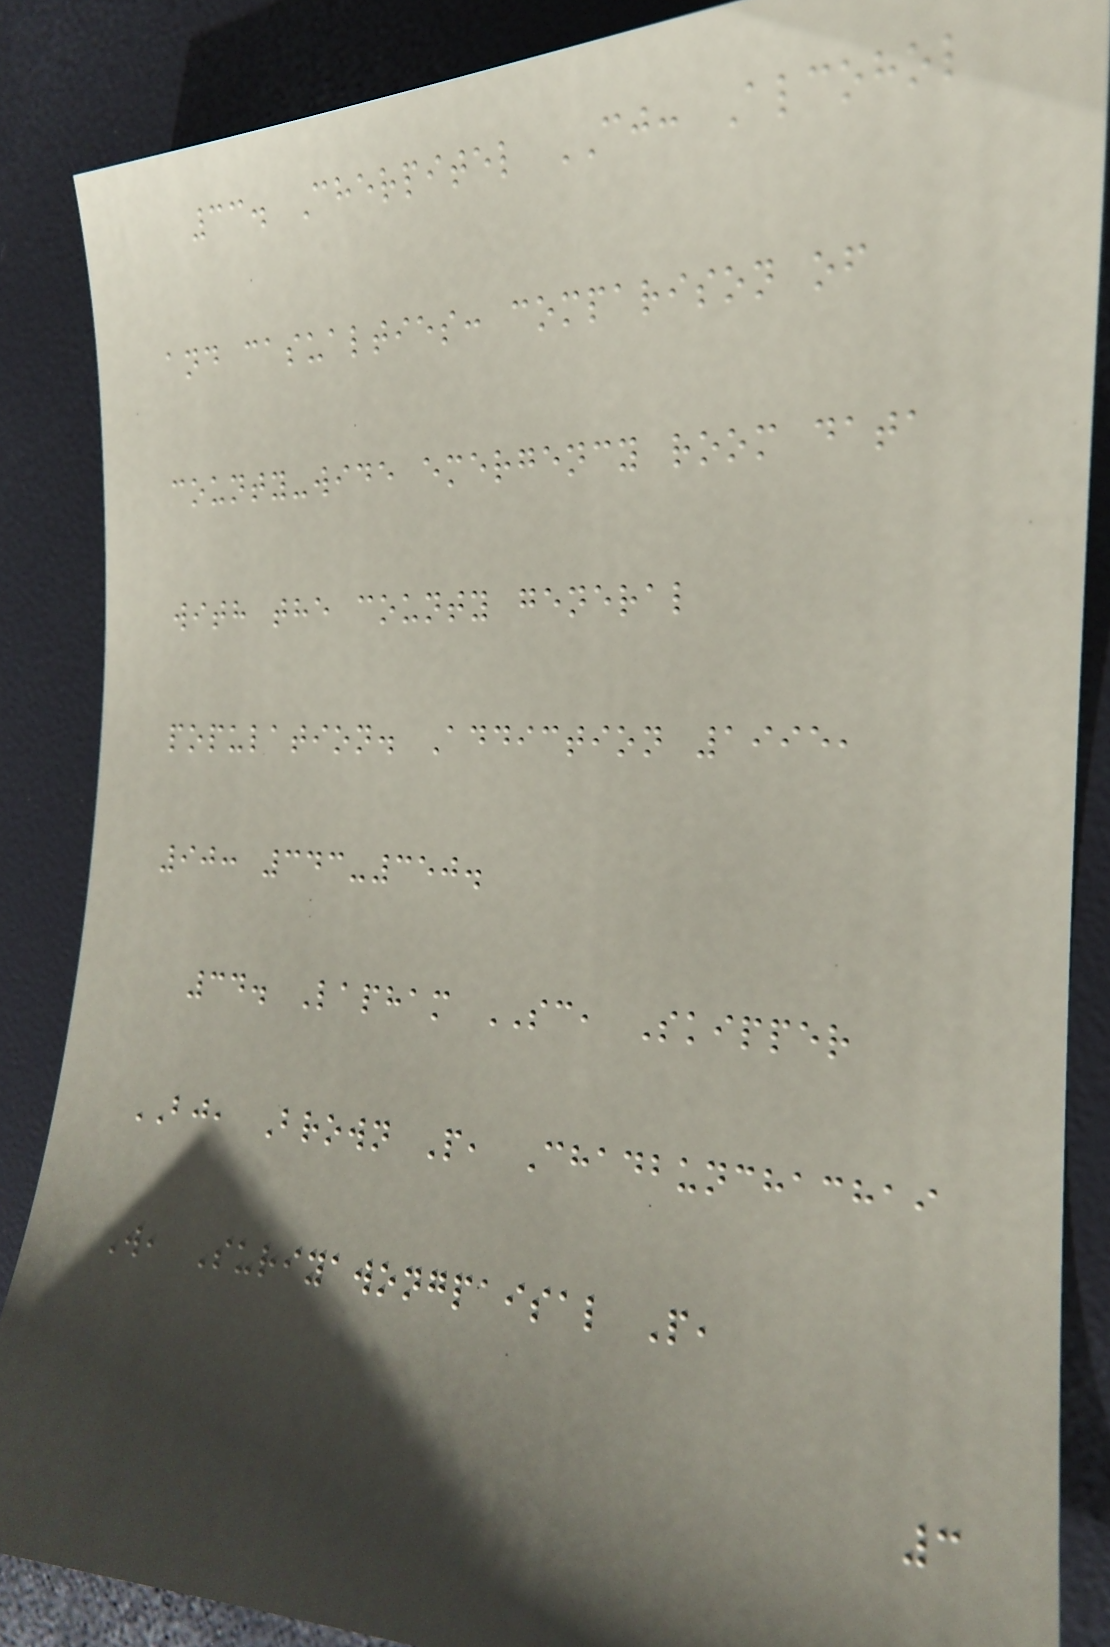33. Cherpitel CJ: Alcohol
and casualties: comparison of
county-wide emergency room data
with the county general
population. Addiction 1995,
90: 343-350.
34. Lapham SC, Skipper
BJ, Brown P, Chadbunchachai
W, Suriyawongpaisal P,
3
